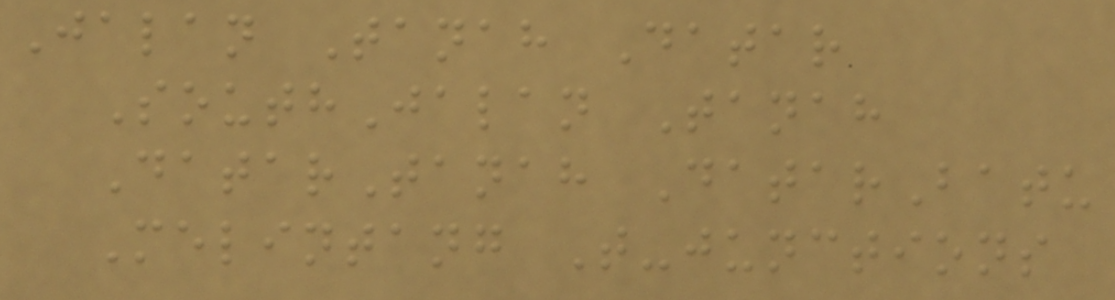Jalan Tanah Datar
SouthJalan Tanah
DatarTanah DatarBatu
Melintang T-junctions
